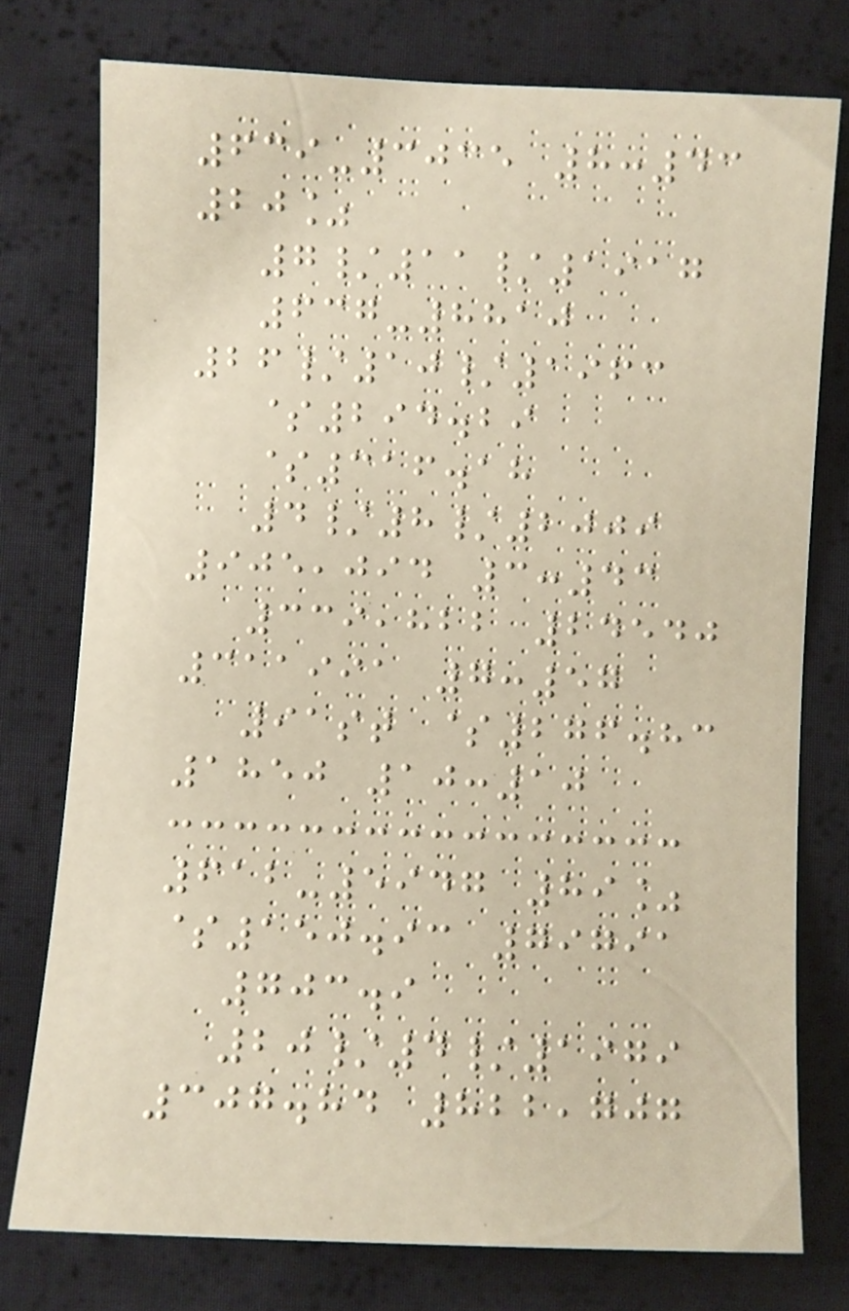639-3035 8:43
20%
7/11/1917
637-8810
26/10/1963
$294.29
$316.18
4/8/2009
905,094 3:43
339,822 24540
311991 7:57
91st $276.83
1850 10:10
612-5947 89%
$150.93 79791
703.9
20/4/1979
307.84 822,707
